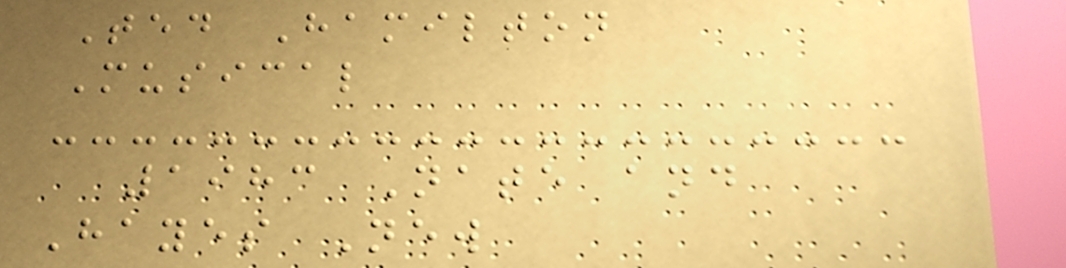Ted Hamilton
Musical
1983 Nate and
Hayes New
